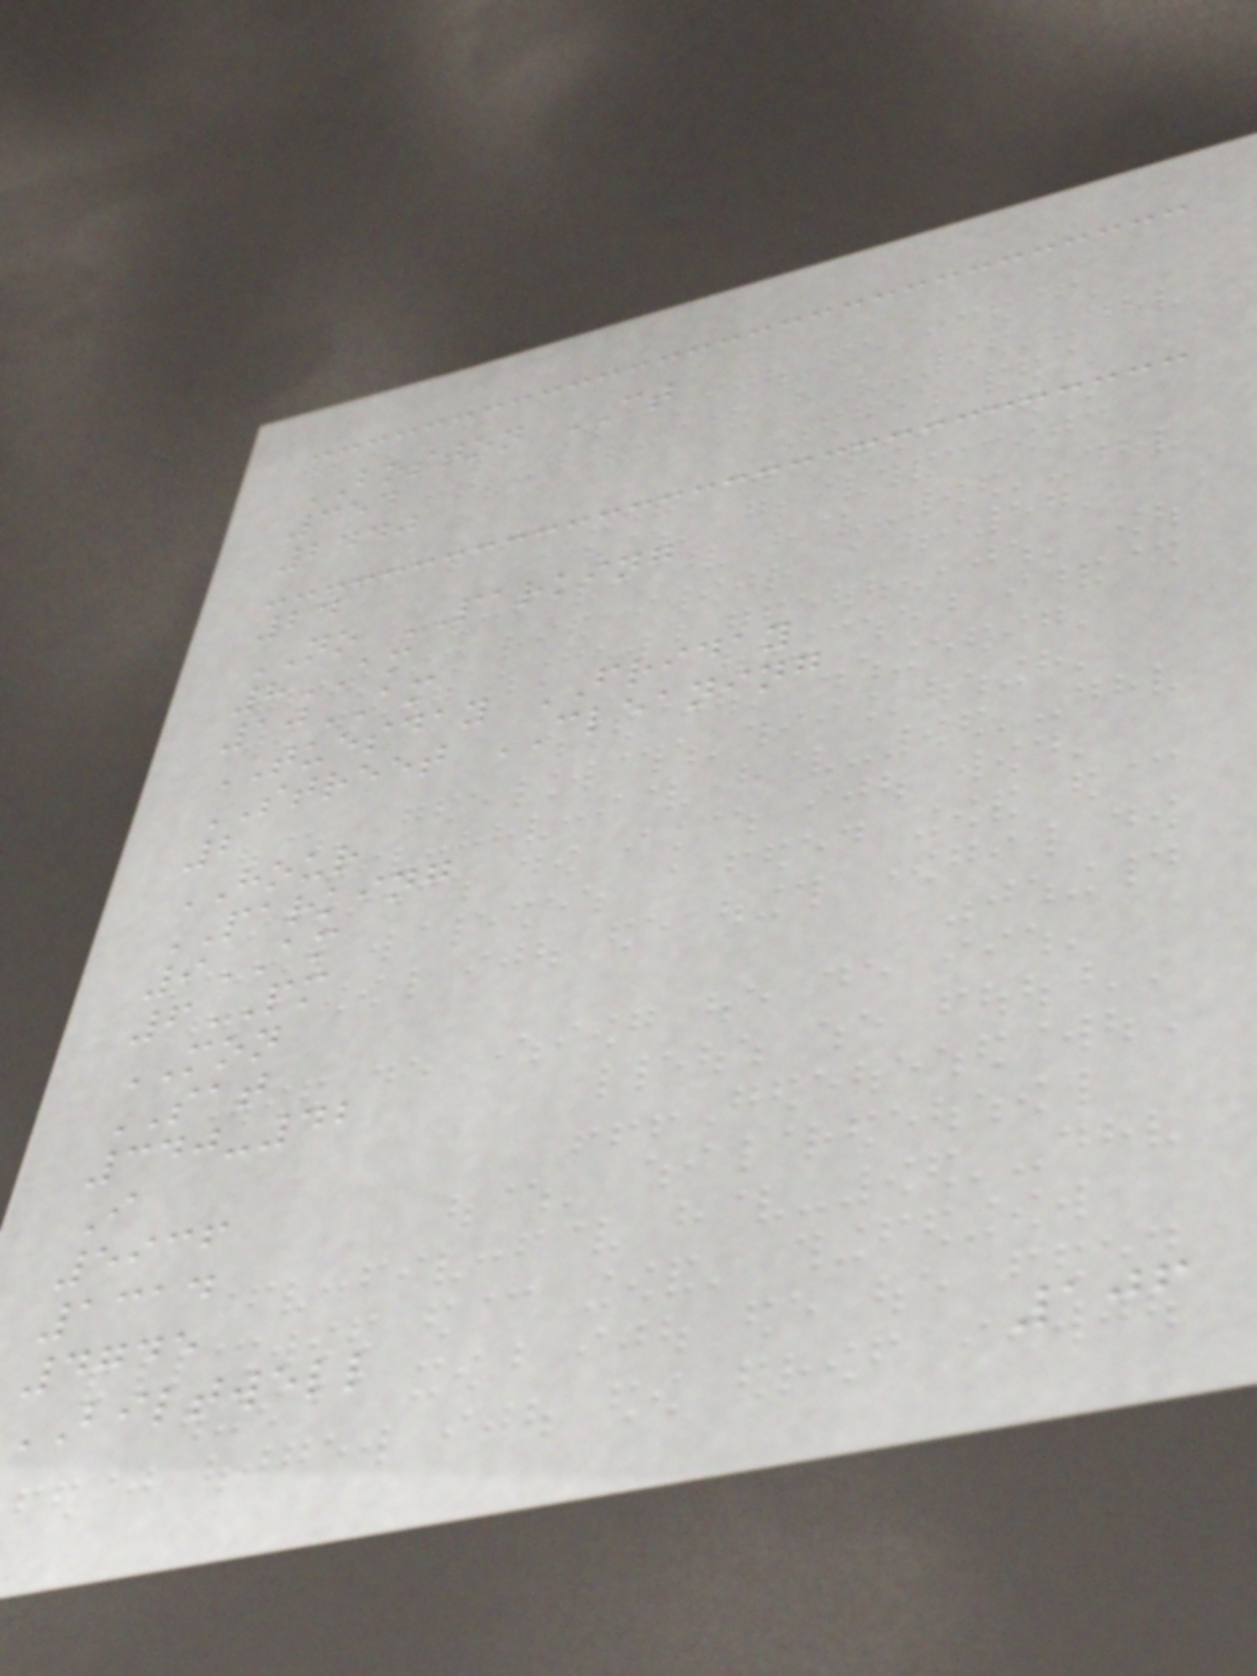BOSTON CT
354
2440
24
NO PARKING
8AM
10AM
TUESDAY FRIDAY
STREET CLEANING
2
HOUR
PARKING
9AM
6PM
MON
SAT
340-42
I
5936
1314
4745
BILTWELL
106
